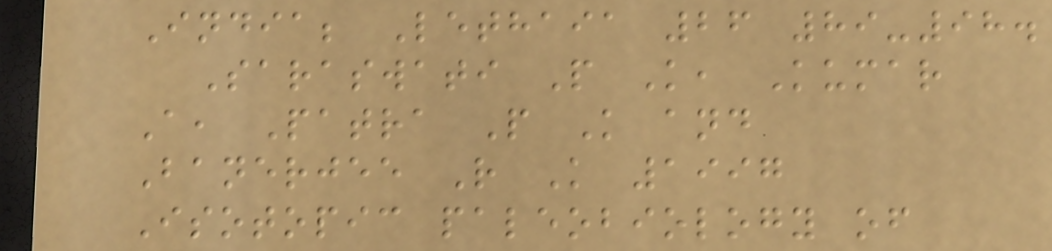India; Lethaia 26 89-98.
Saraswati P K, Kumar
A, Patra P K and
Banerjee R K 1997
Isotopic paleobiology of
